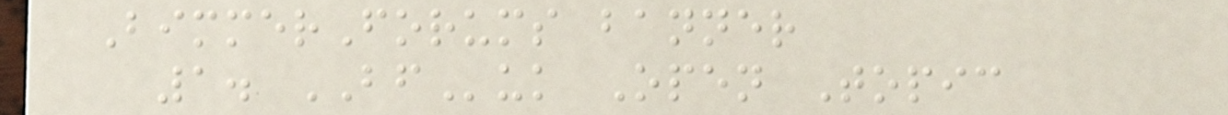BimmerForums banner
1. BFuk Open Topic
